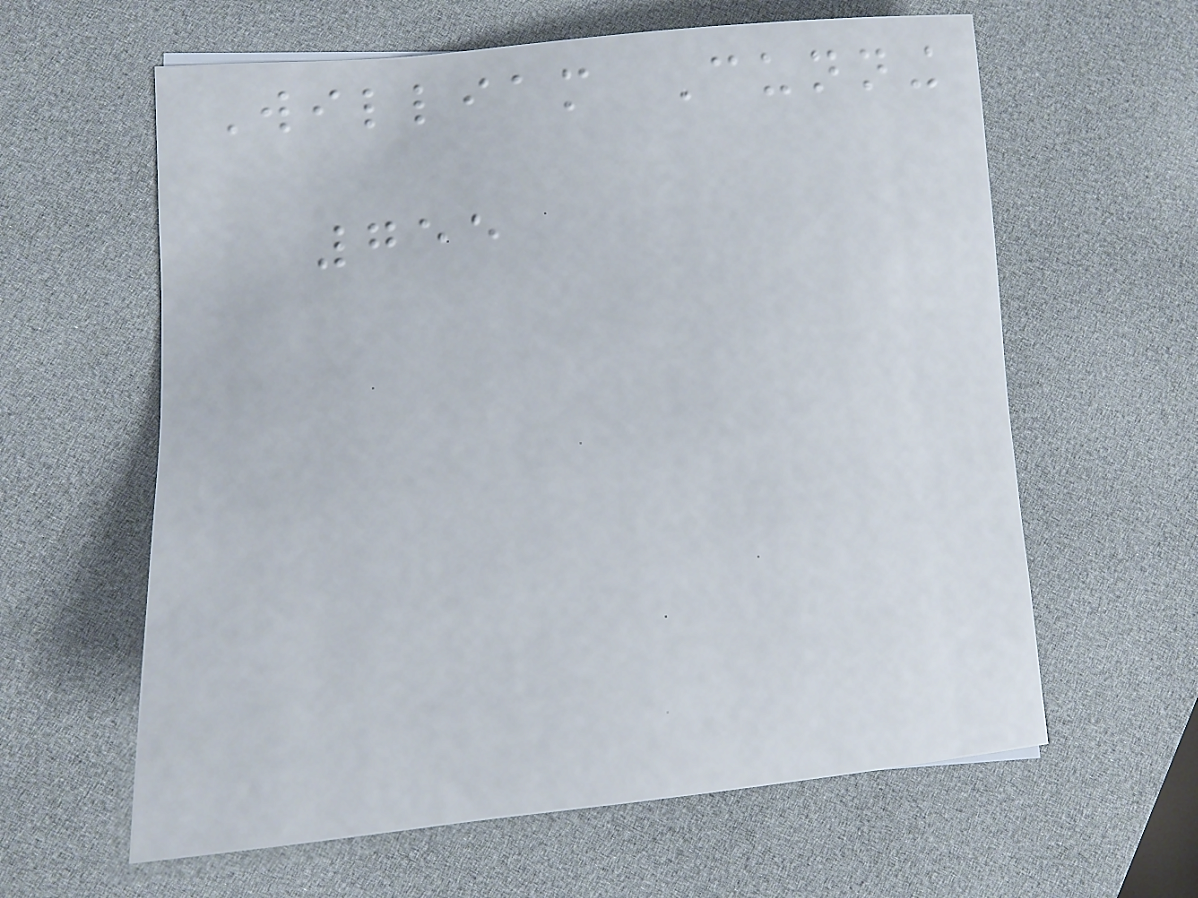William Cunning
755
